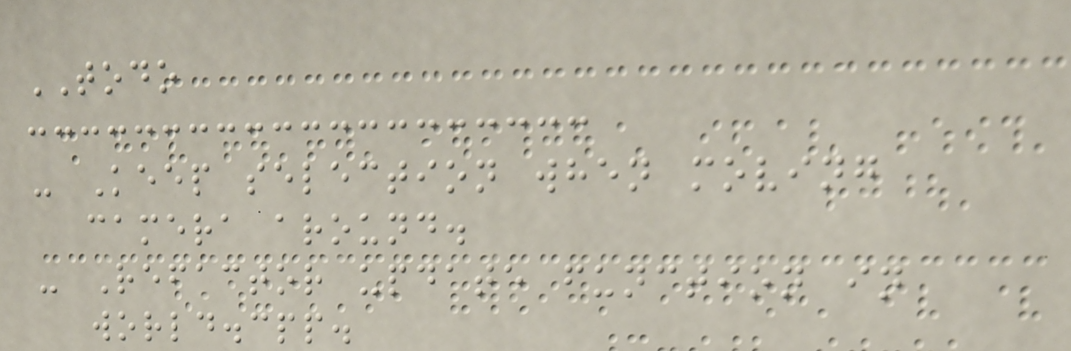TODO
- Keep selection when moving
camera around.
- Refactor update function in
world.cpp.
